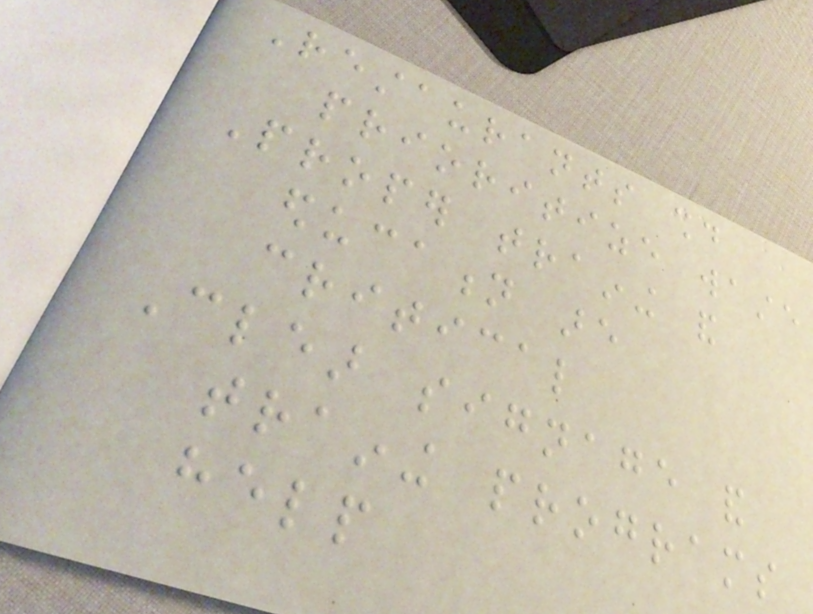Restaurants should
prioritize waste
Proper training and
education are
critical
Clear signage and
training programs
help
